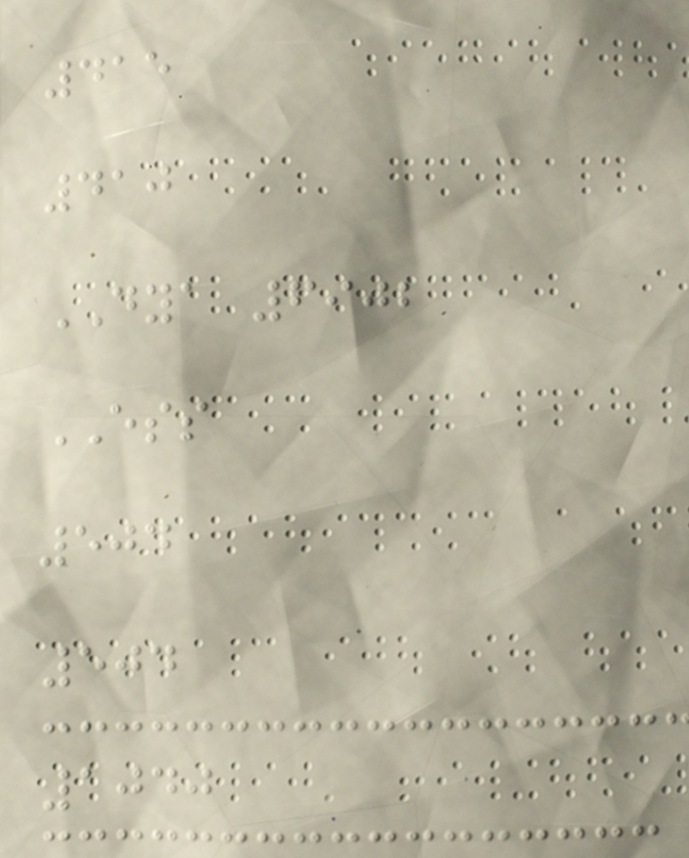415
410
DYA 6902
ESS
504
504
1040
